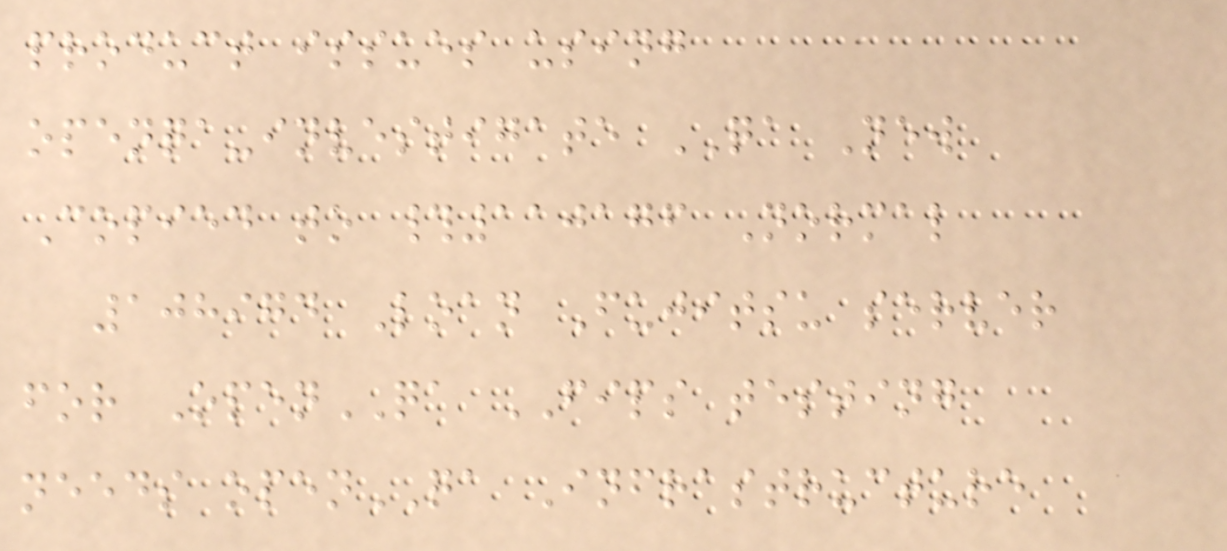product issues using
openqa-investigate QA New
Copied to #110176 Normal
108974 Loan Fujitsu server
for OpenQA FIPS testing
needs openQA Infrastructure
